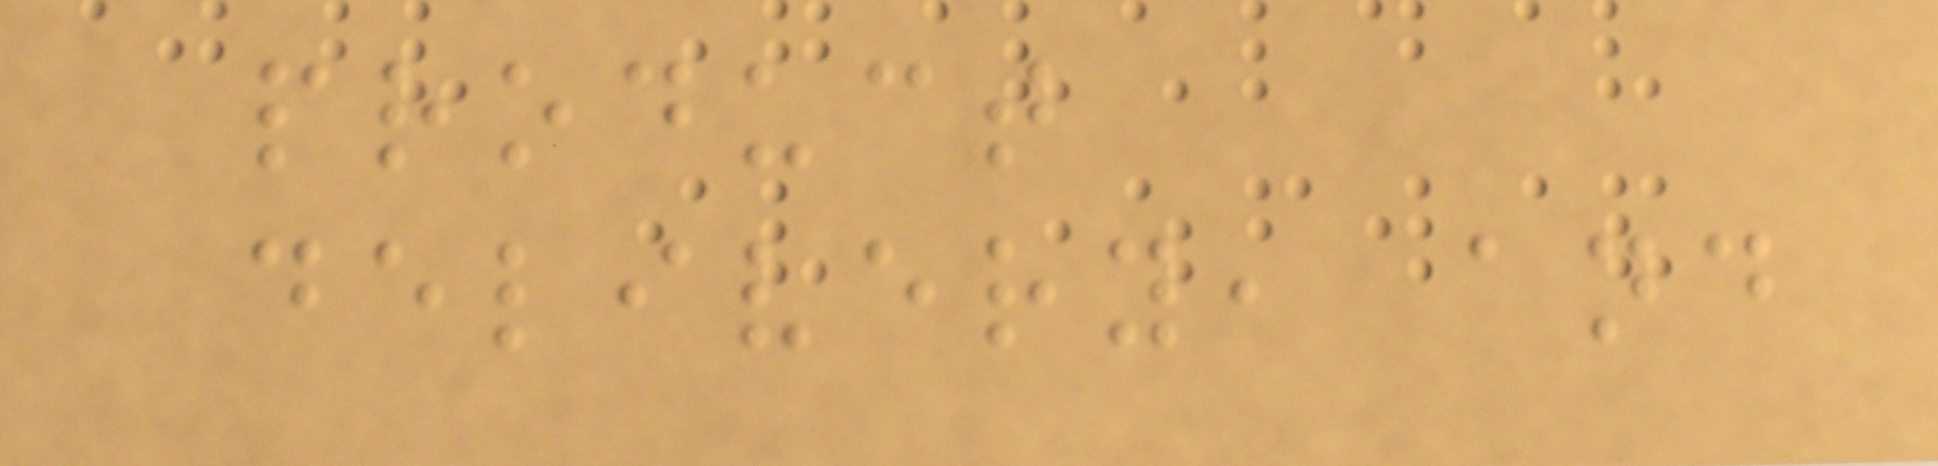product
delivery, and
